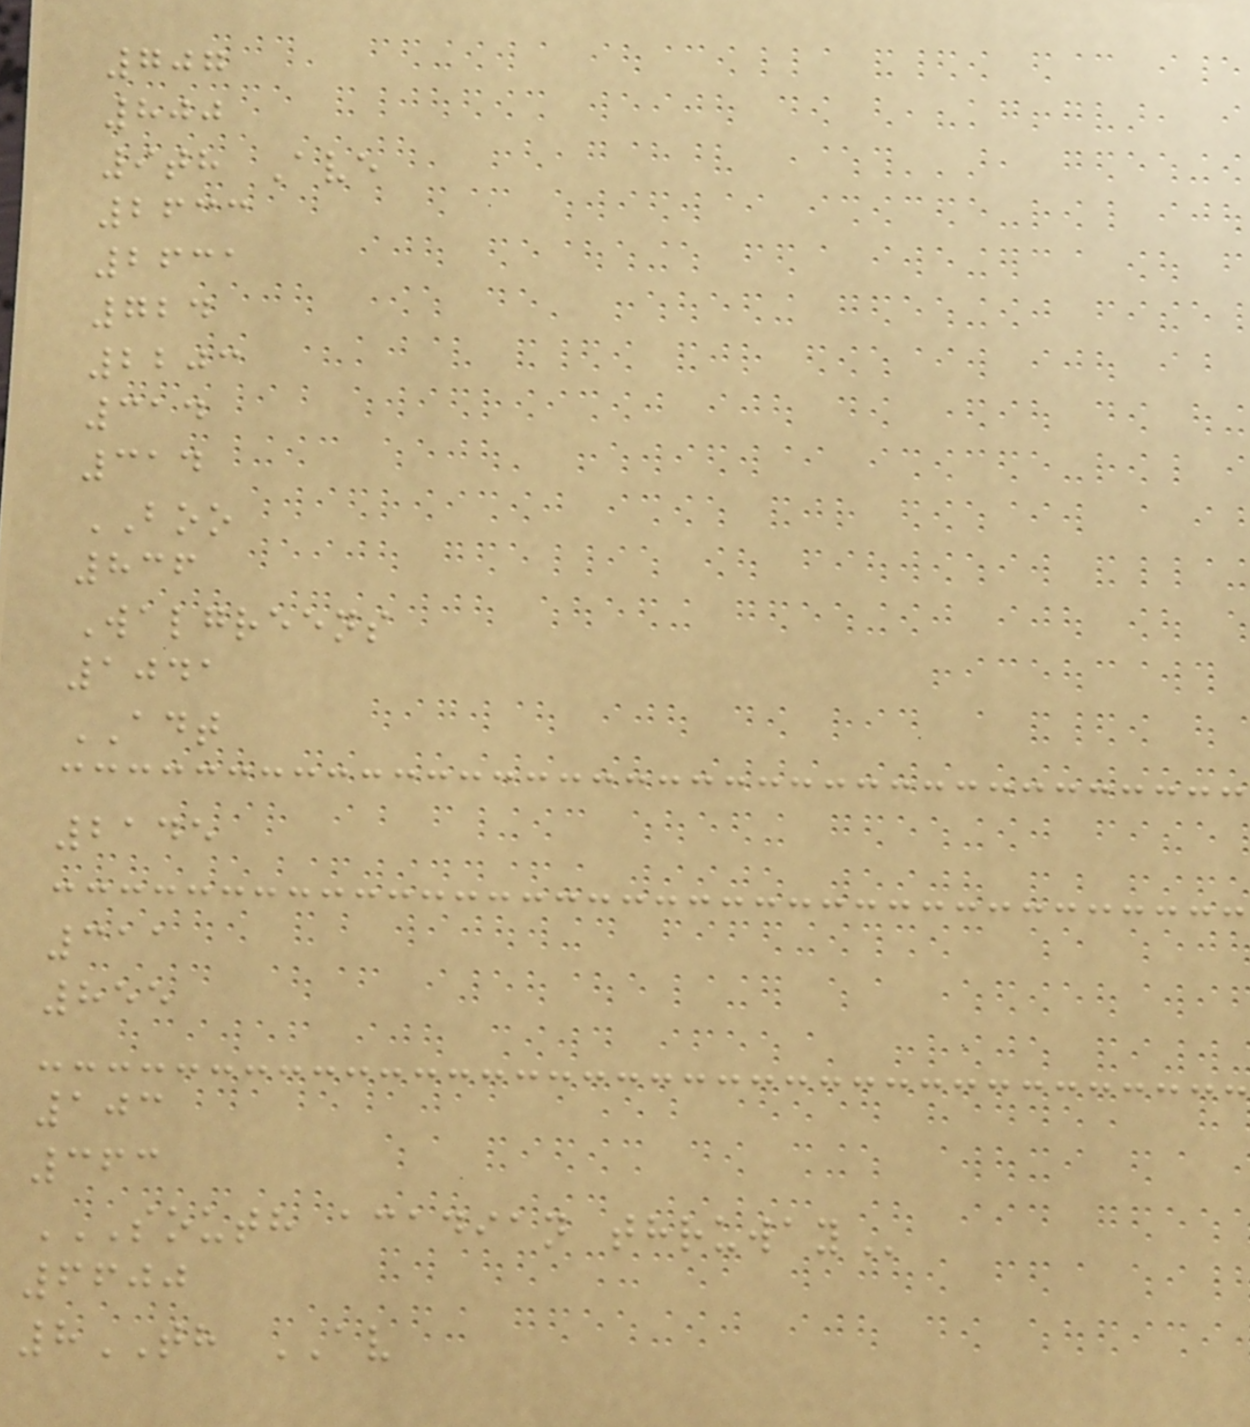707
800
9th Ave
2633
2631
724
2203
314
314
BOO
836
Walgreens
1041
ADT
2145
311
855
103
363
SOUTH ACADIAN THRUWAY
6600
8TH AV
